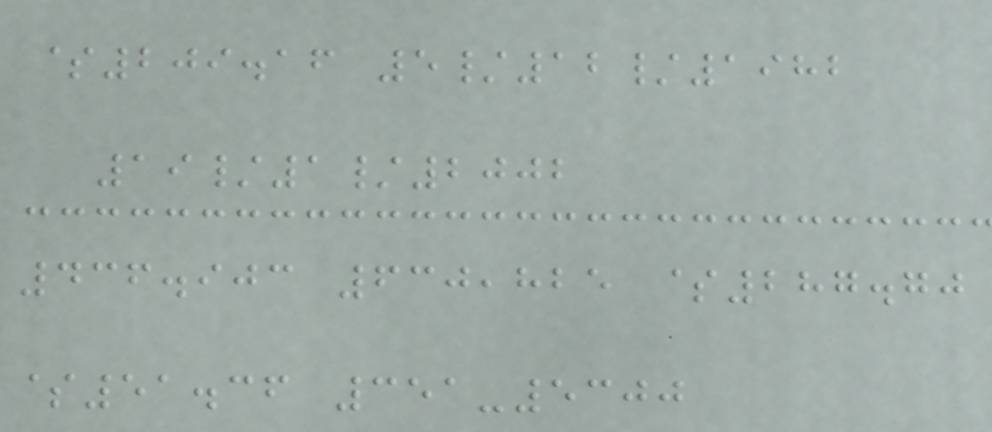$209.16 5/12/1982
19/1/2002
436.903 630,825 $287.70
$51.36 351-5300
